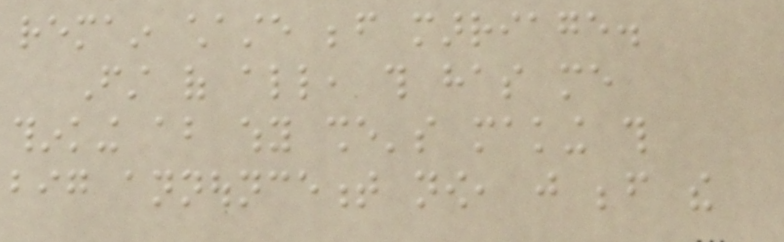remain chaste before marriage.
First of all, this has me
thinking about why she's making this
big announcement now, just before the
